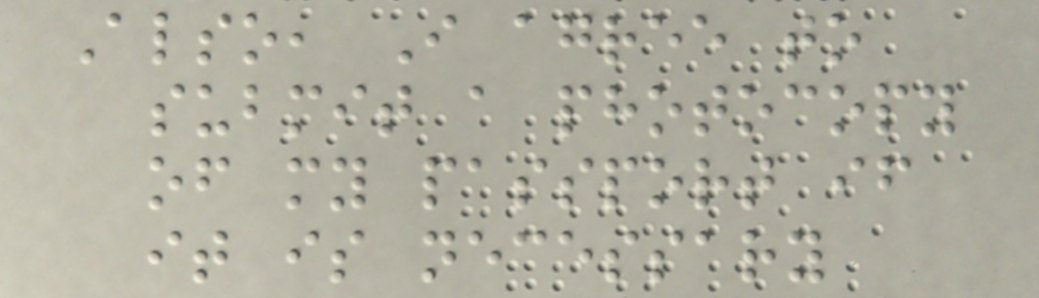Also, I agree to
submit a photocopy
of my passport if
it is necessary
